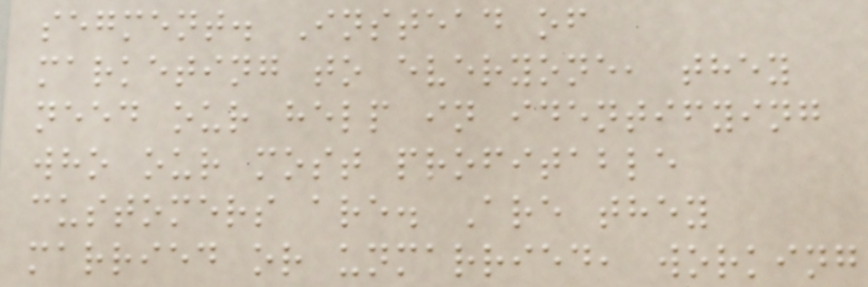segment. Instead of
marketing to everyone, they
need our help in identifying
who our most profitable
customers are. Are they
married or unmarried, working
